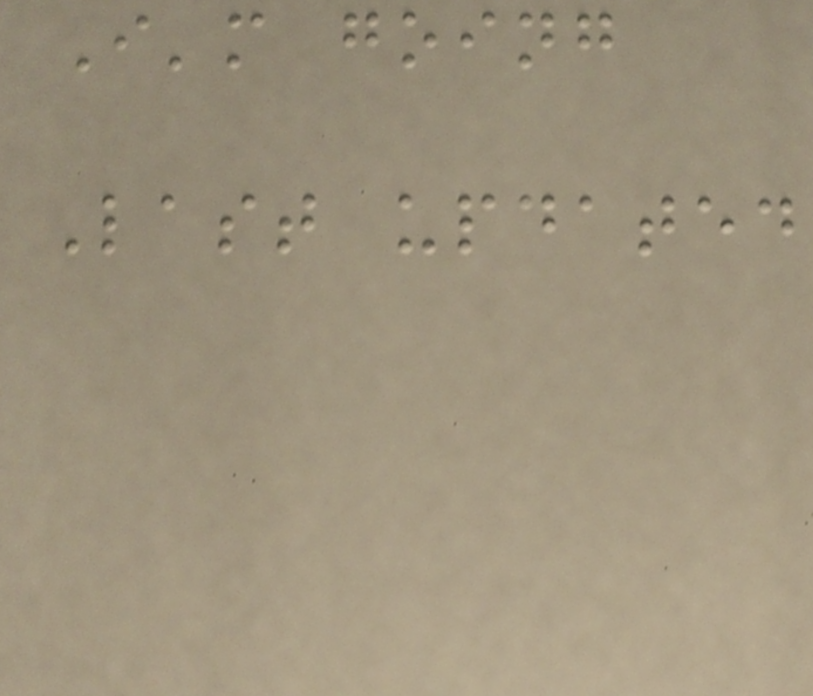I'm going
Last updated
